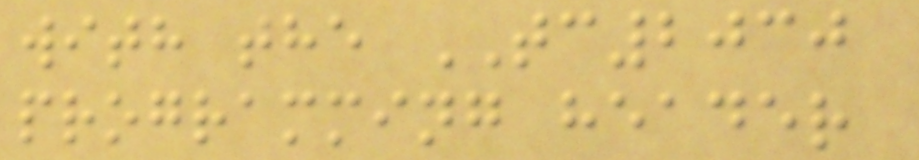with the TC2030
programming header
